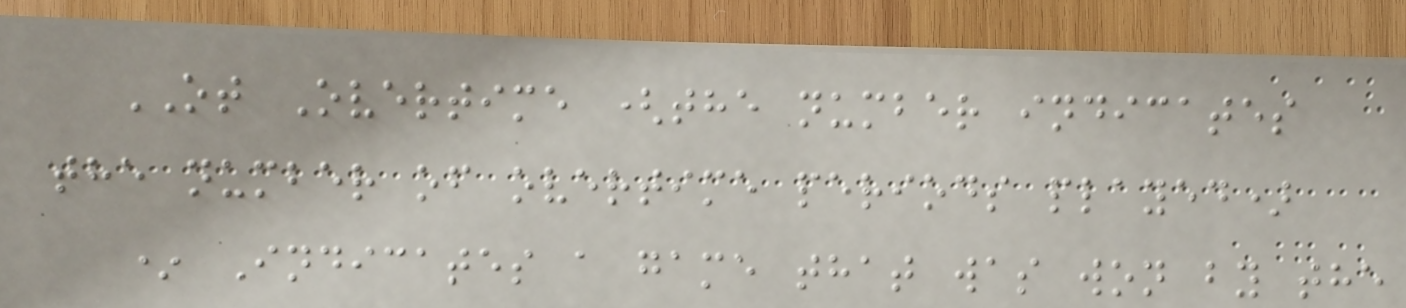OT Overtime (the number indicates
the number of overtime periods played)
* Indicates a game that was won by the
